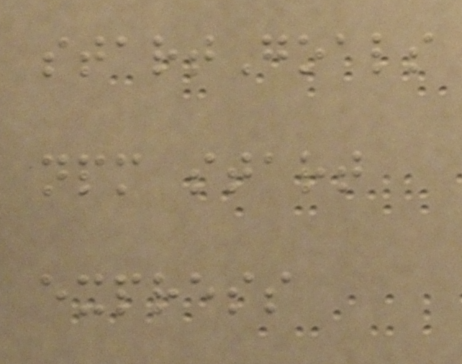startGoals
npm start
express
